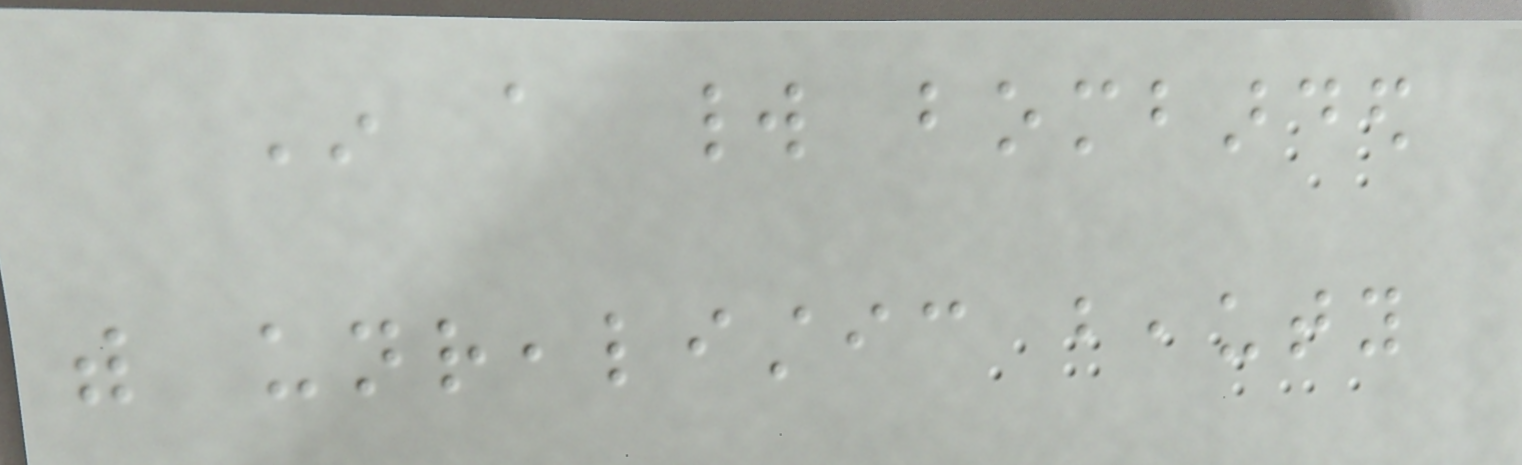In a world bombarded
with unrealistic beauty
